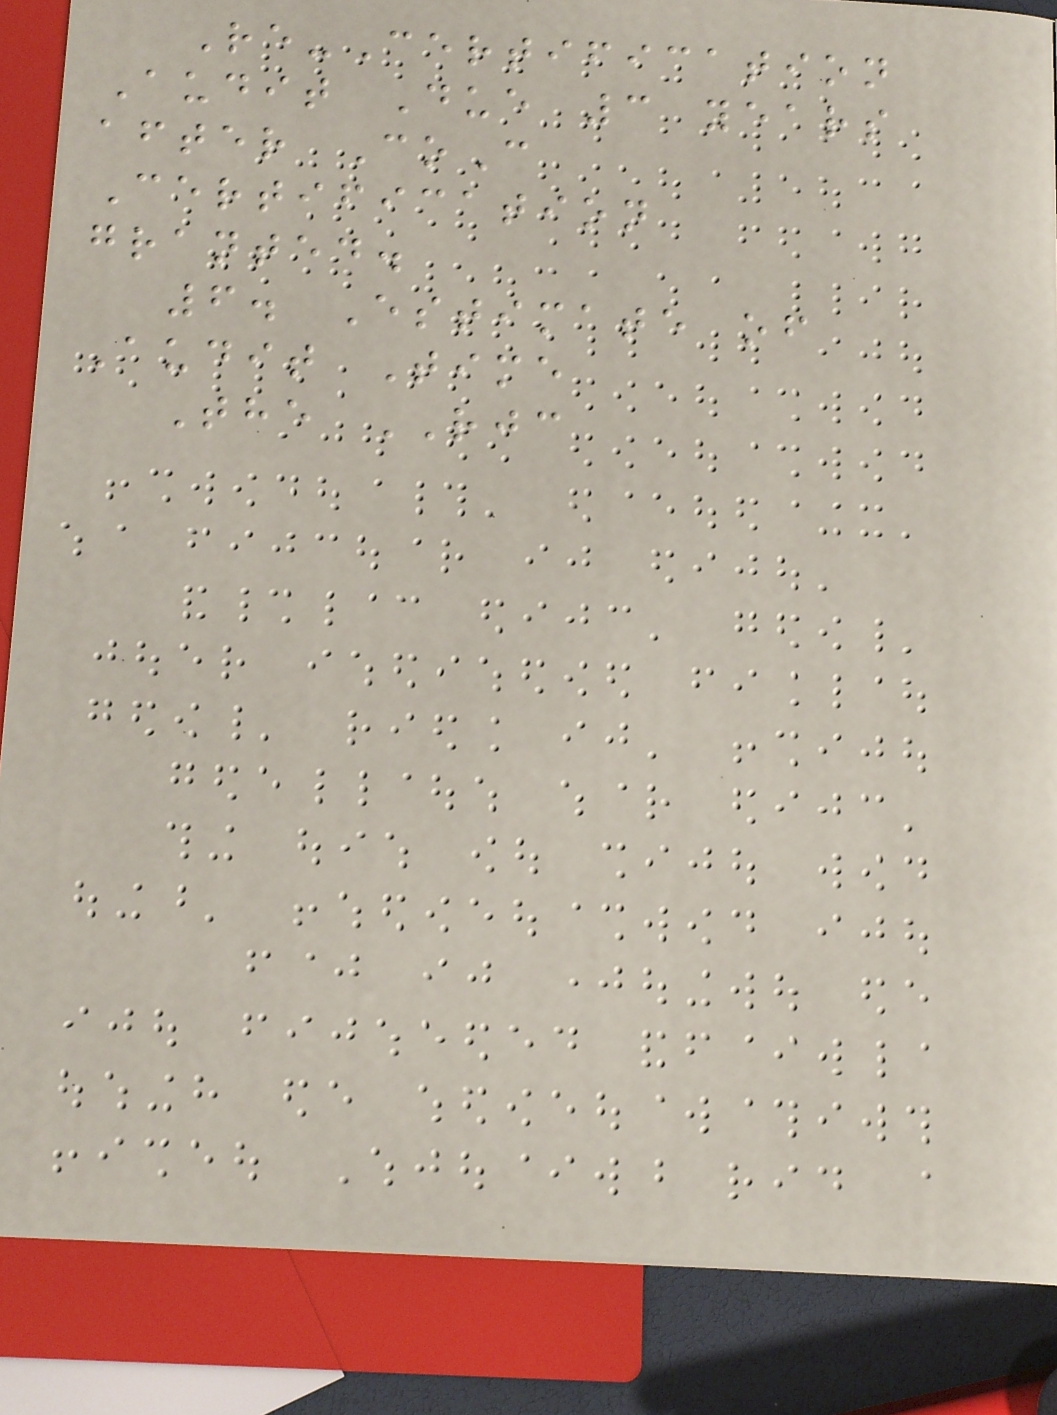Re-Certification
Audit Due 3 years
after CoC
Certification
granted.
6. Estimate of
Audit Time
The RJC
